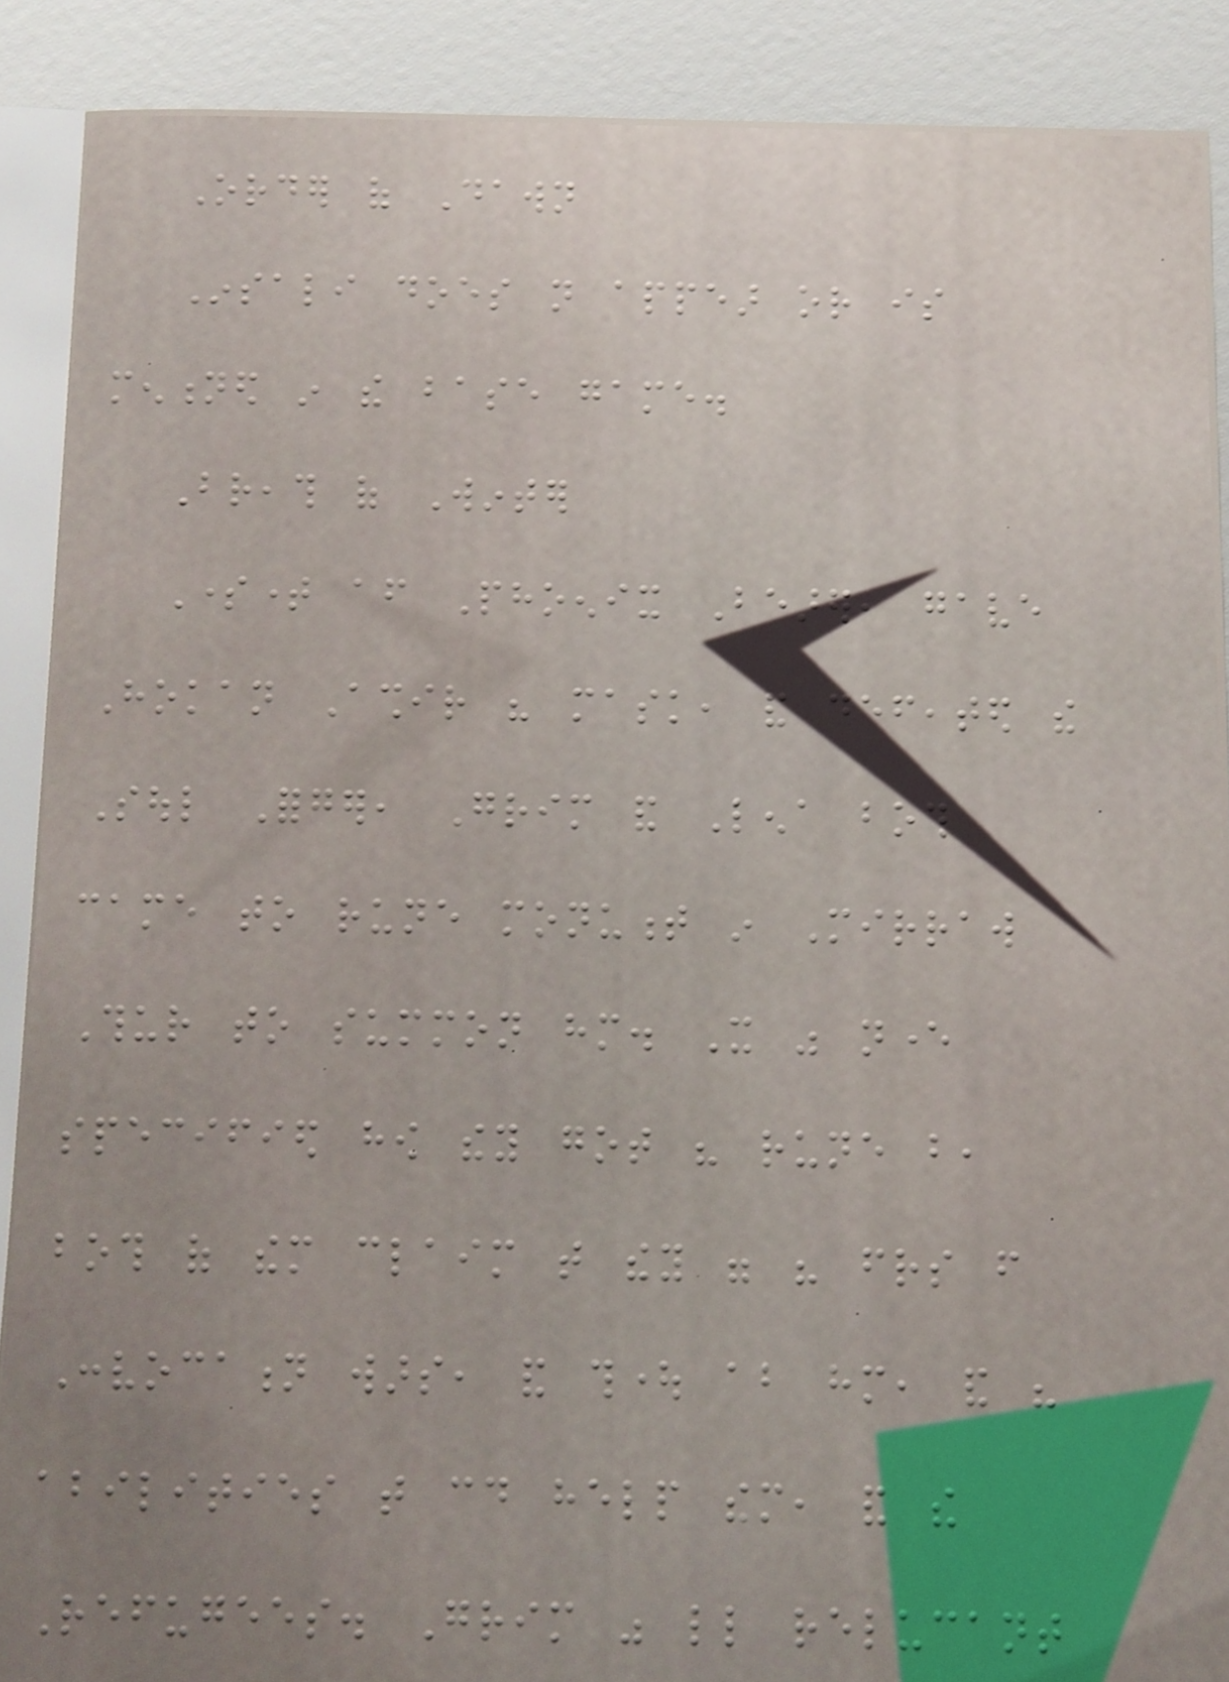Order of Dawn
Insali does not appear or is
mentioned in the base game.
Breath of Winter
Sometime after Phoenix Bearer, gave
Hokan Ashir his mask, and defeated the
Soul Forger, Grim and Lena both
came to rune monument in Mirraw
Thur to summon him. It was never
specified how they got his rune but,
both of them claim that they were his friends from
Convocation wars, and thought about him, and his
abilities that could help them, and the
Refugees. Grim was little relucant
